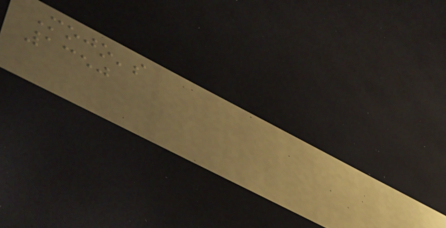Mojo's
1350
